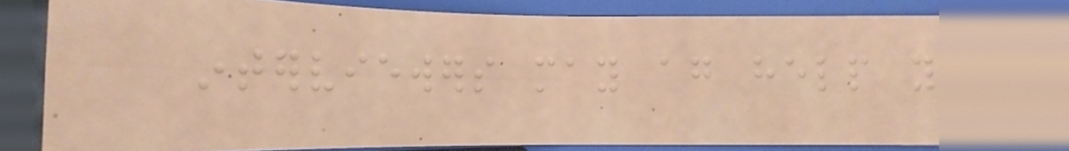interviewers may again help you
